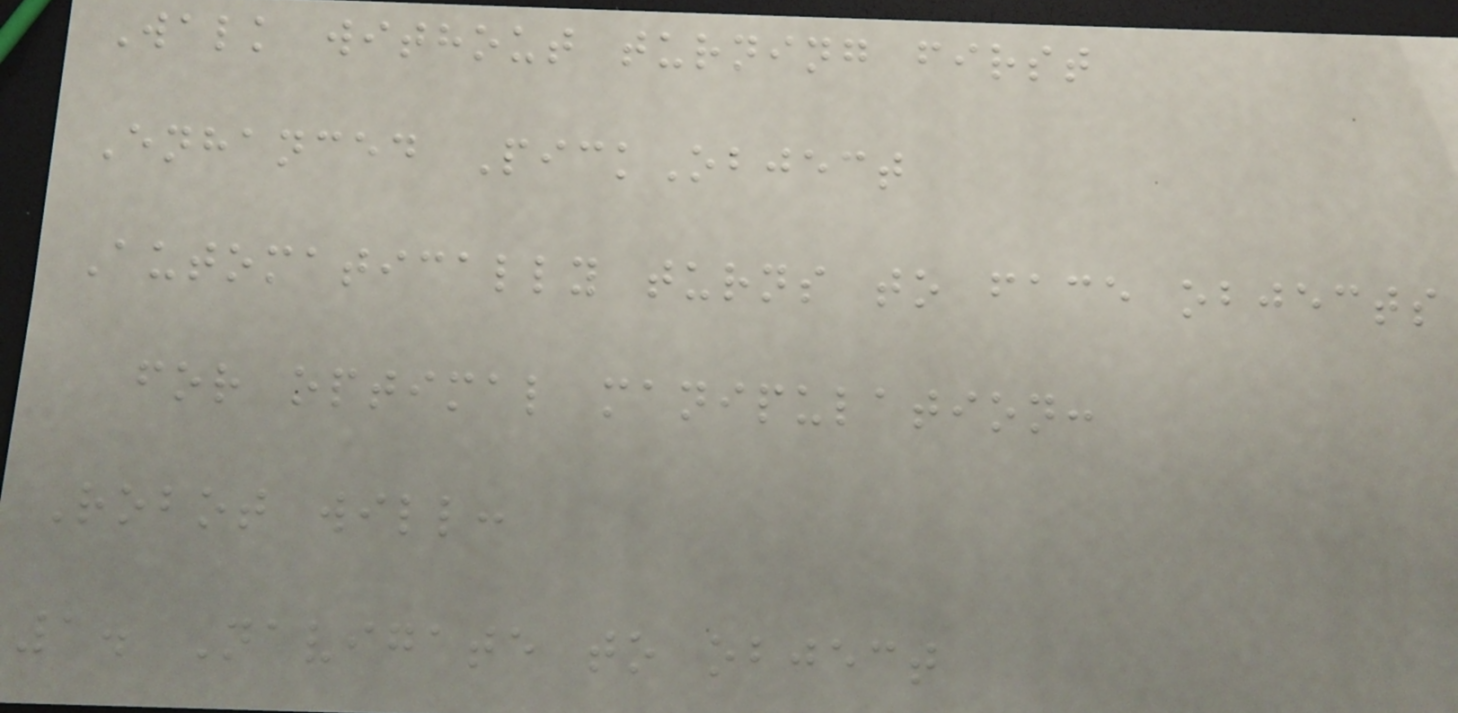Walk without turning first
Enhanced PickObject
Automatically turns to face objects
for optimal manipulation:
Robot will:
1. Navigate to object
